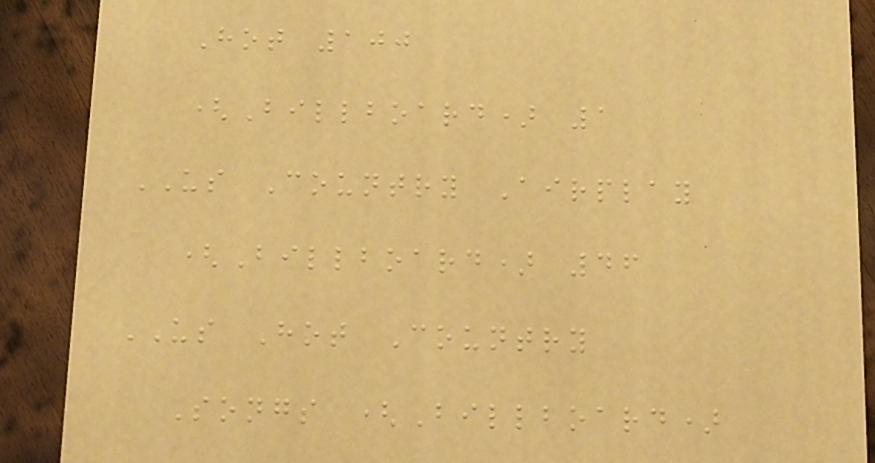Hot 100
(Billboard) 1
US Country Airplay
(Billboard) 46
US Hot Country
Songs (Billboard)
